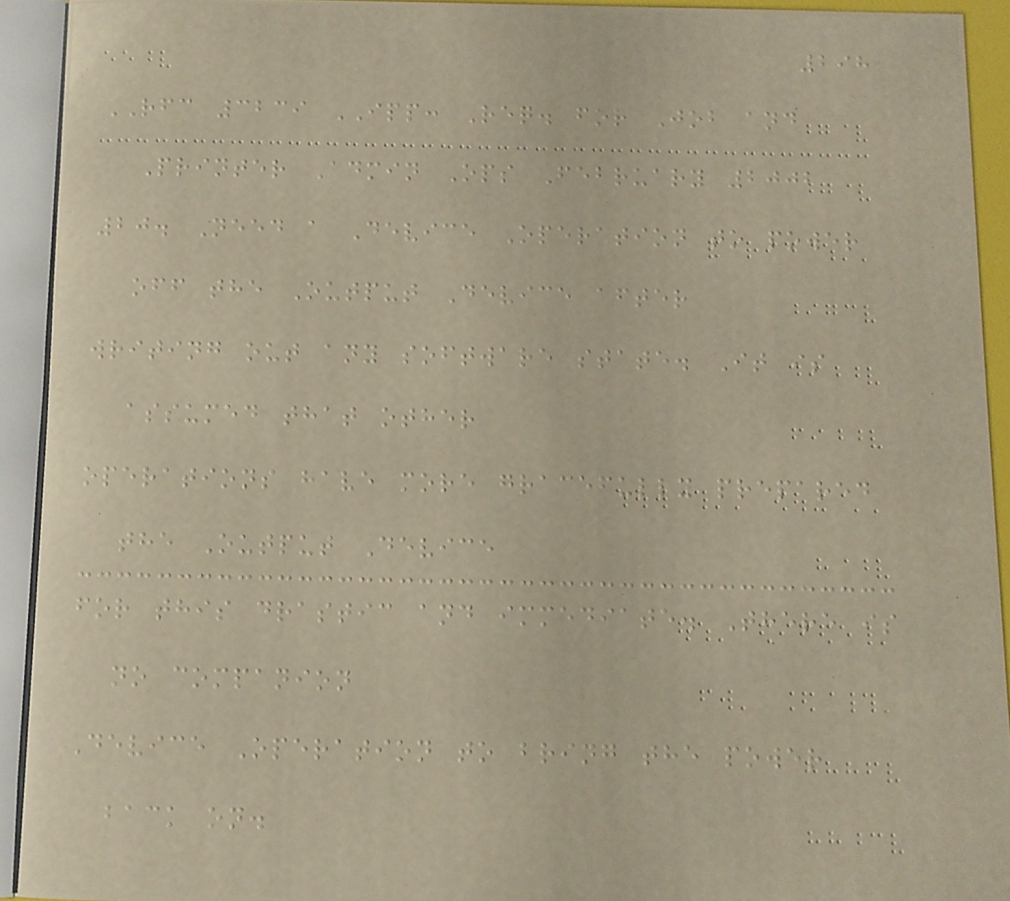298
RFC 3239 IPP: Req. for Job and
Printer Admin Ops February 2002
20. Need a Device Operation to power
off the Output Device after
writing out any software state. It is
assumed that other
operations have more gracefully prepared
the Output Device
for this drastic and immediate. There is
no companion
Device Operation to bring the power
back on.
